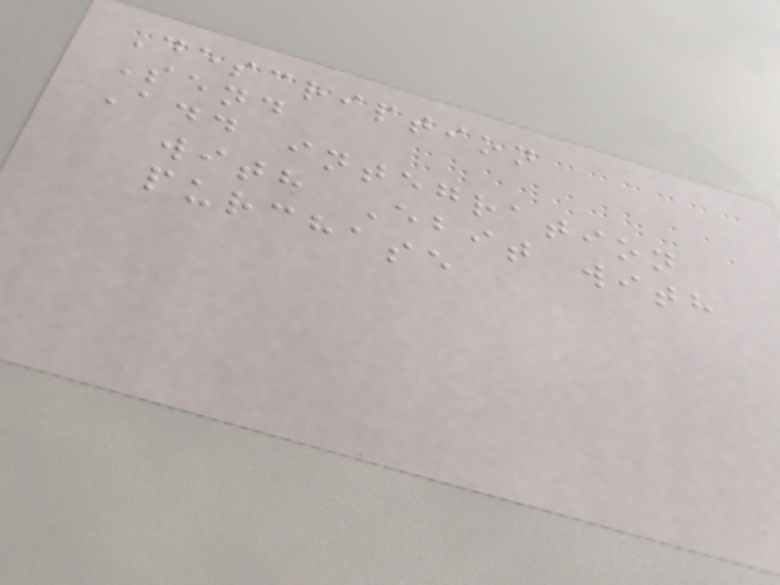Description
Send
Add integration
with Ebit with
purchase
